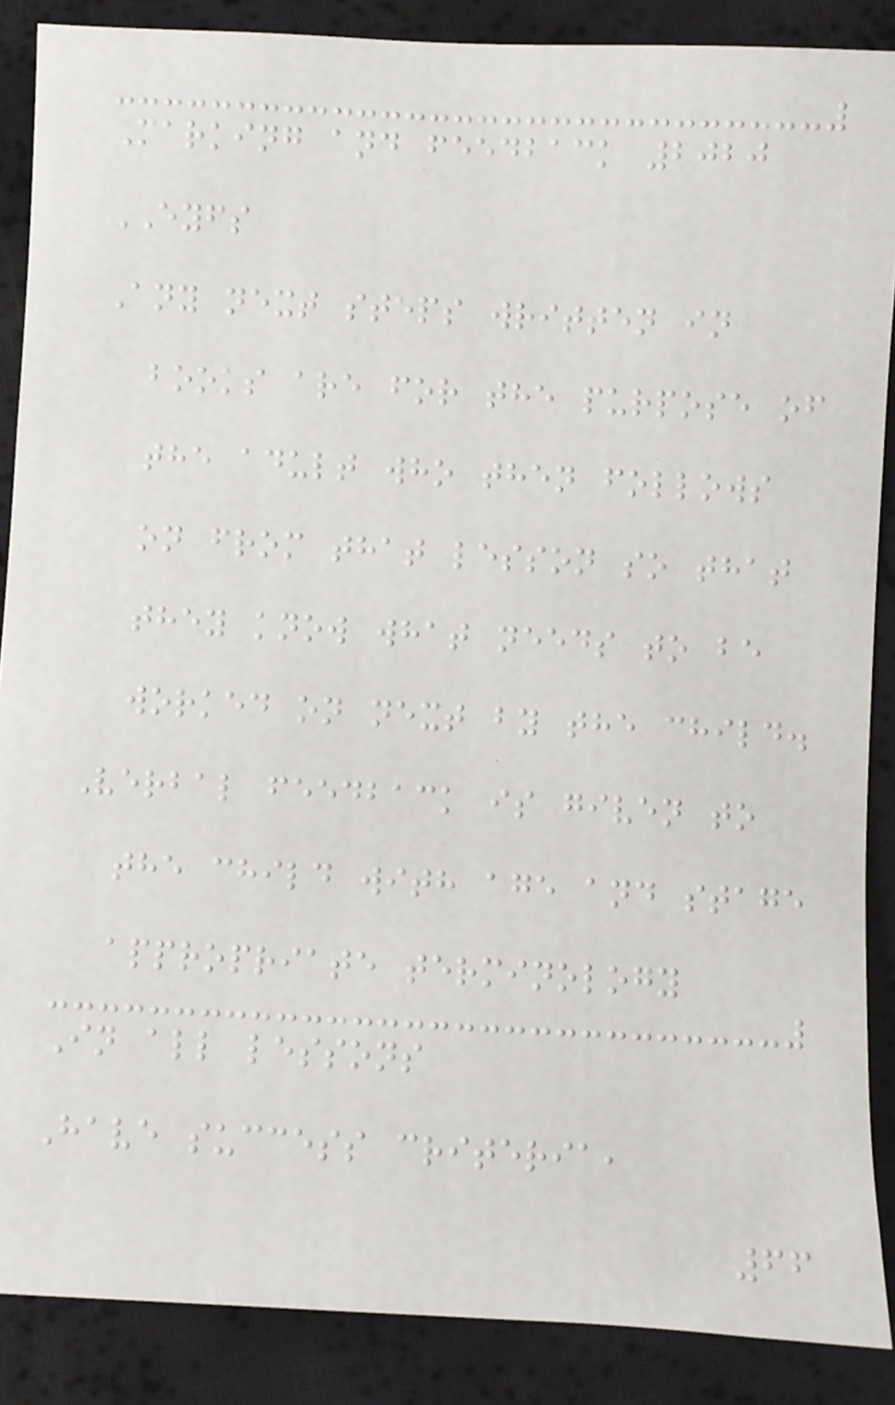Marking and feedback 2020
EYFS
Any next steps written in
books are for the purpose of
the adult who then follows
on from that lesson so that
they know what needs to be
worked on next by the child.
Verbal feedback is given to
the child with age and stage
appropriate terminology
In all lessons
Have success criteria,
66
